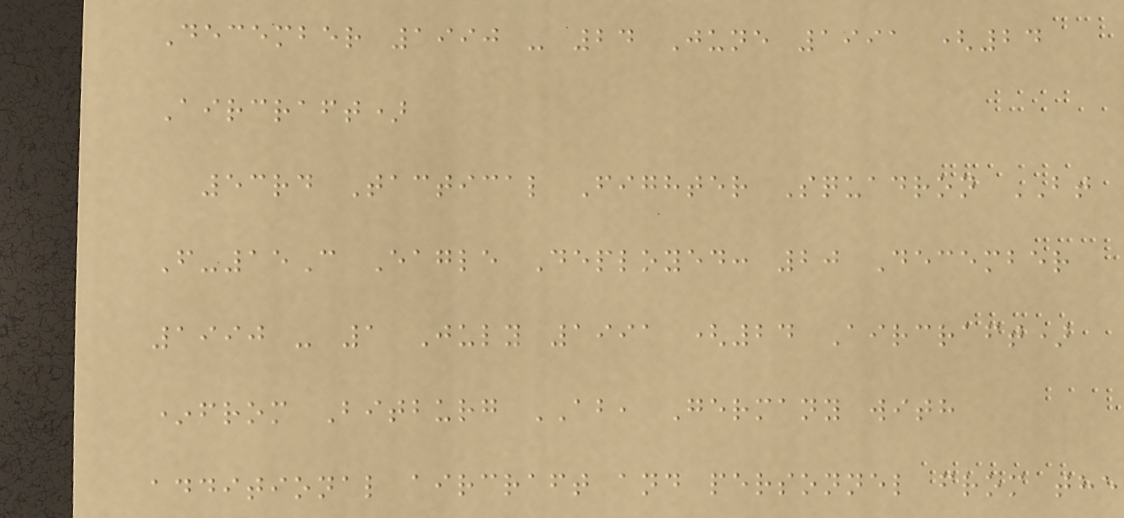December 1990 - 24 June 1991 (24
Aircraft)
53rd Tactical Fighter Squadron BT
F-15C Eagle Deployed: 20 December
1990 - 1 July 1991 (24 Aircraft)
*from Bitburg AB, Germany with
additional aircraft and personnel from the
